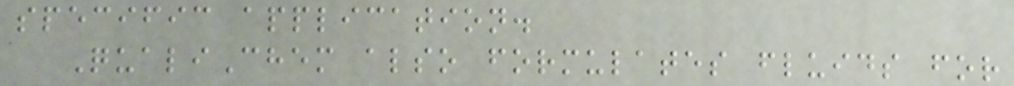specific application.
QualiChem also formulates fluids for
